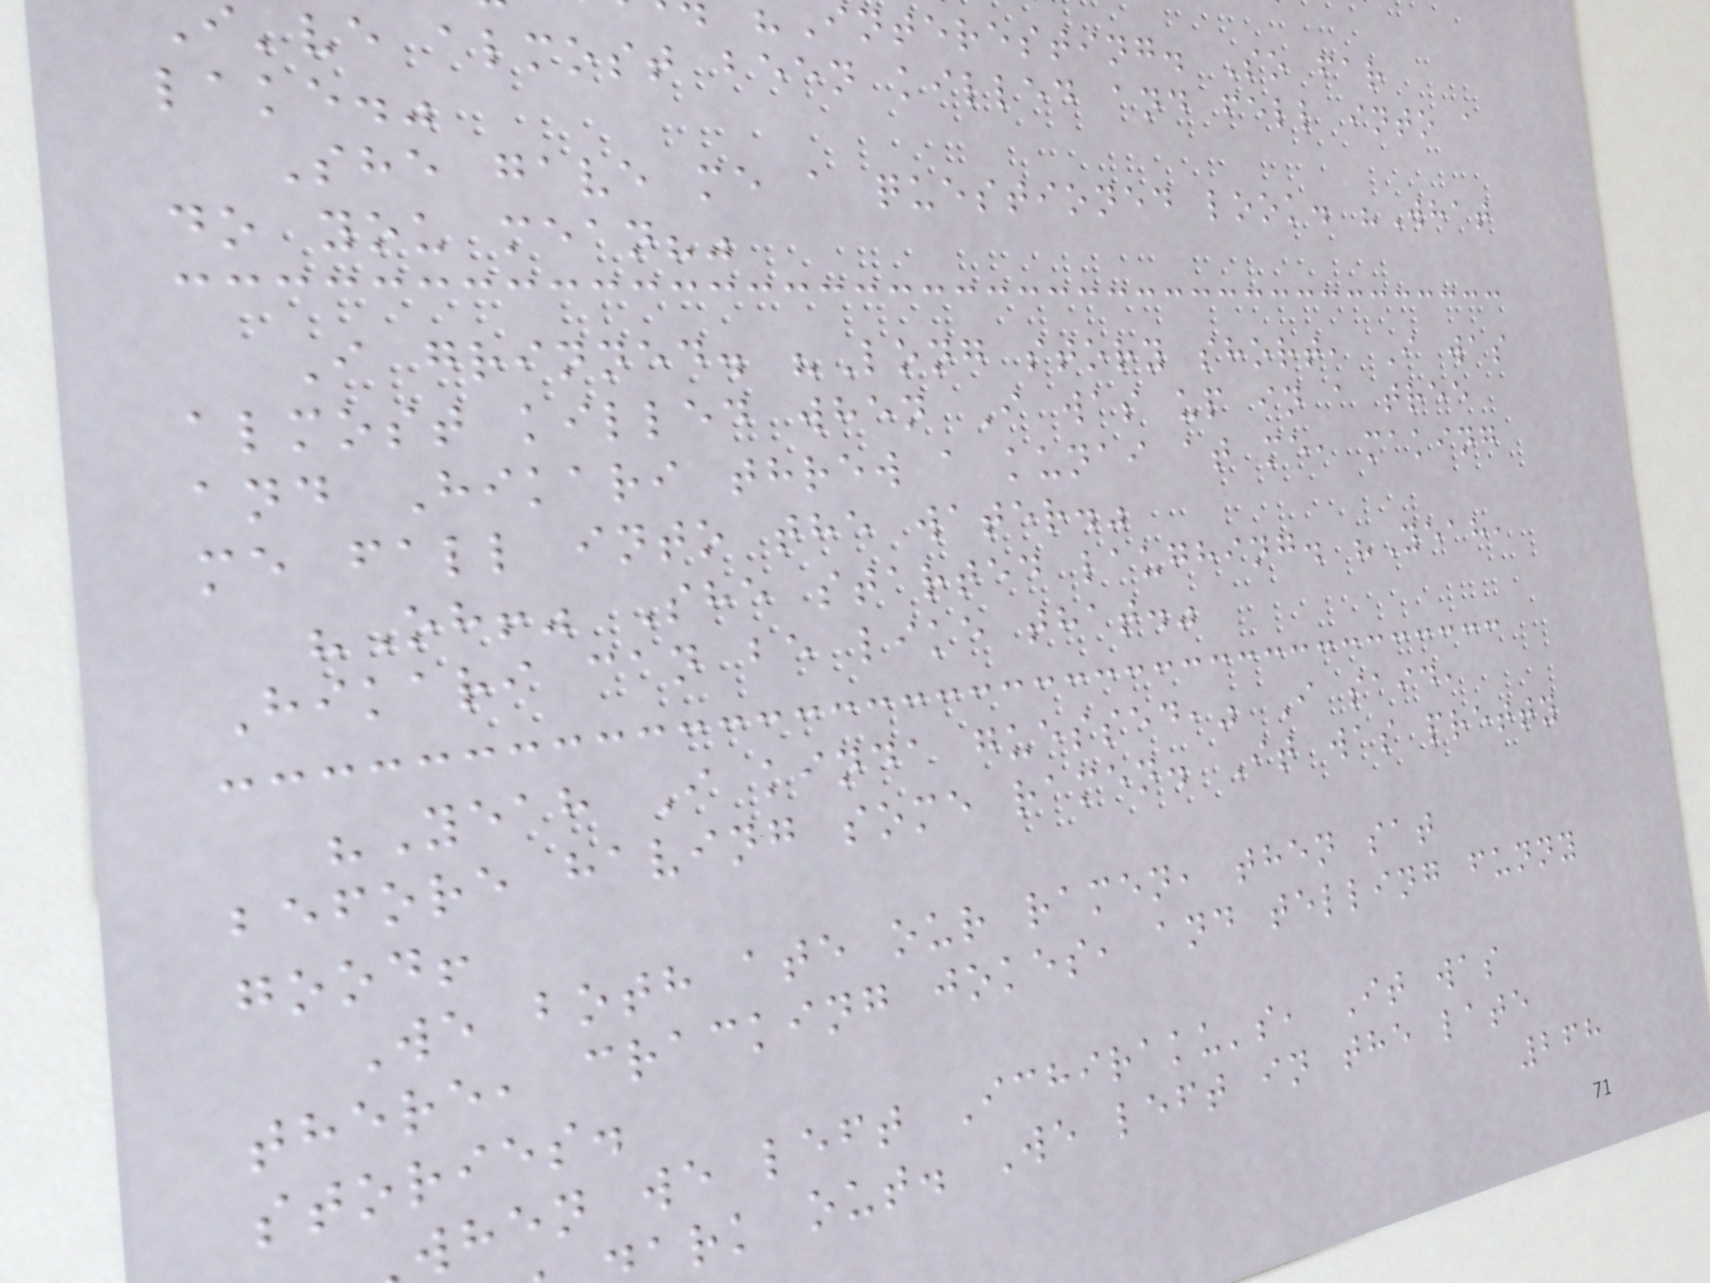interesting. So far
i've almost been killed and fell into a
lake."
She gave me a questioned look. "What
do you mean?"
I grinned. "Long story short, I was
almost killed when I was up in a tree
and Hikari threw a kunai at me, making
me fall into the water."
"Oh!" She started laughing. "Yeah,
Hikari can be like that."
"Yeah I kinda guessed," I said,
before having some ramen. It was pretty
good!
We both ate our ramen, then sat
there, cracking jokes, and telling funny
stories.
when we left Ichiraku's, It was
ark out. We left in the late
268
